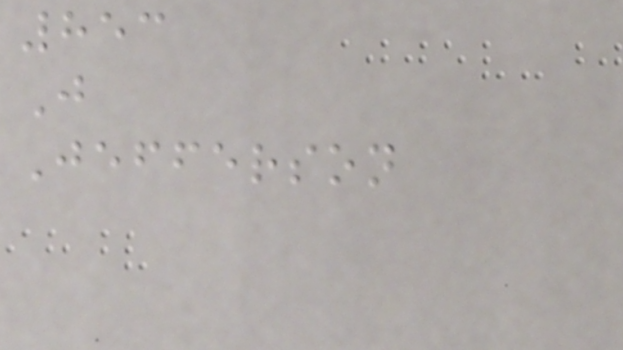853
J
Jefferson
